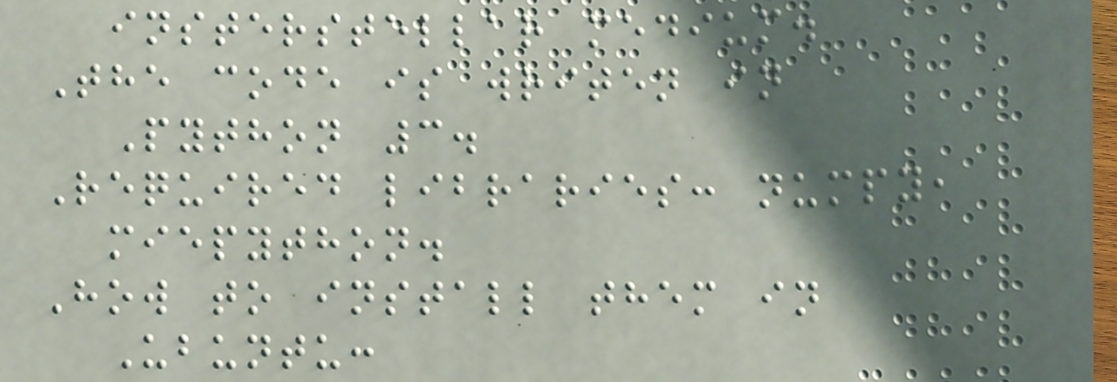insterstellar medium.
The code is writen in
Python 3.
Required libraries: numpy,
miepython.
How to install them in
Ubuntu:
